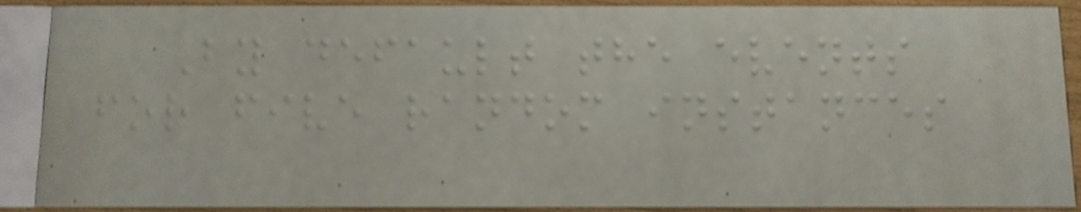By default the events
for five random instances
